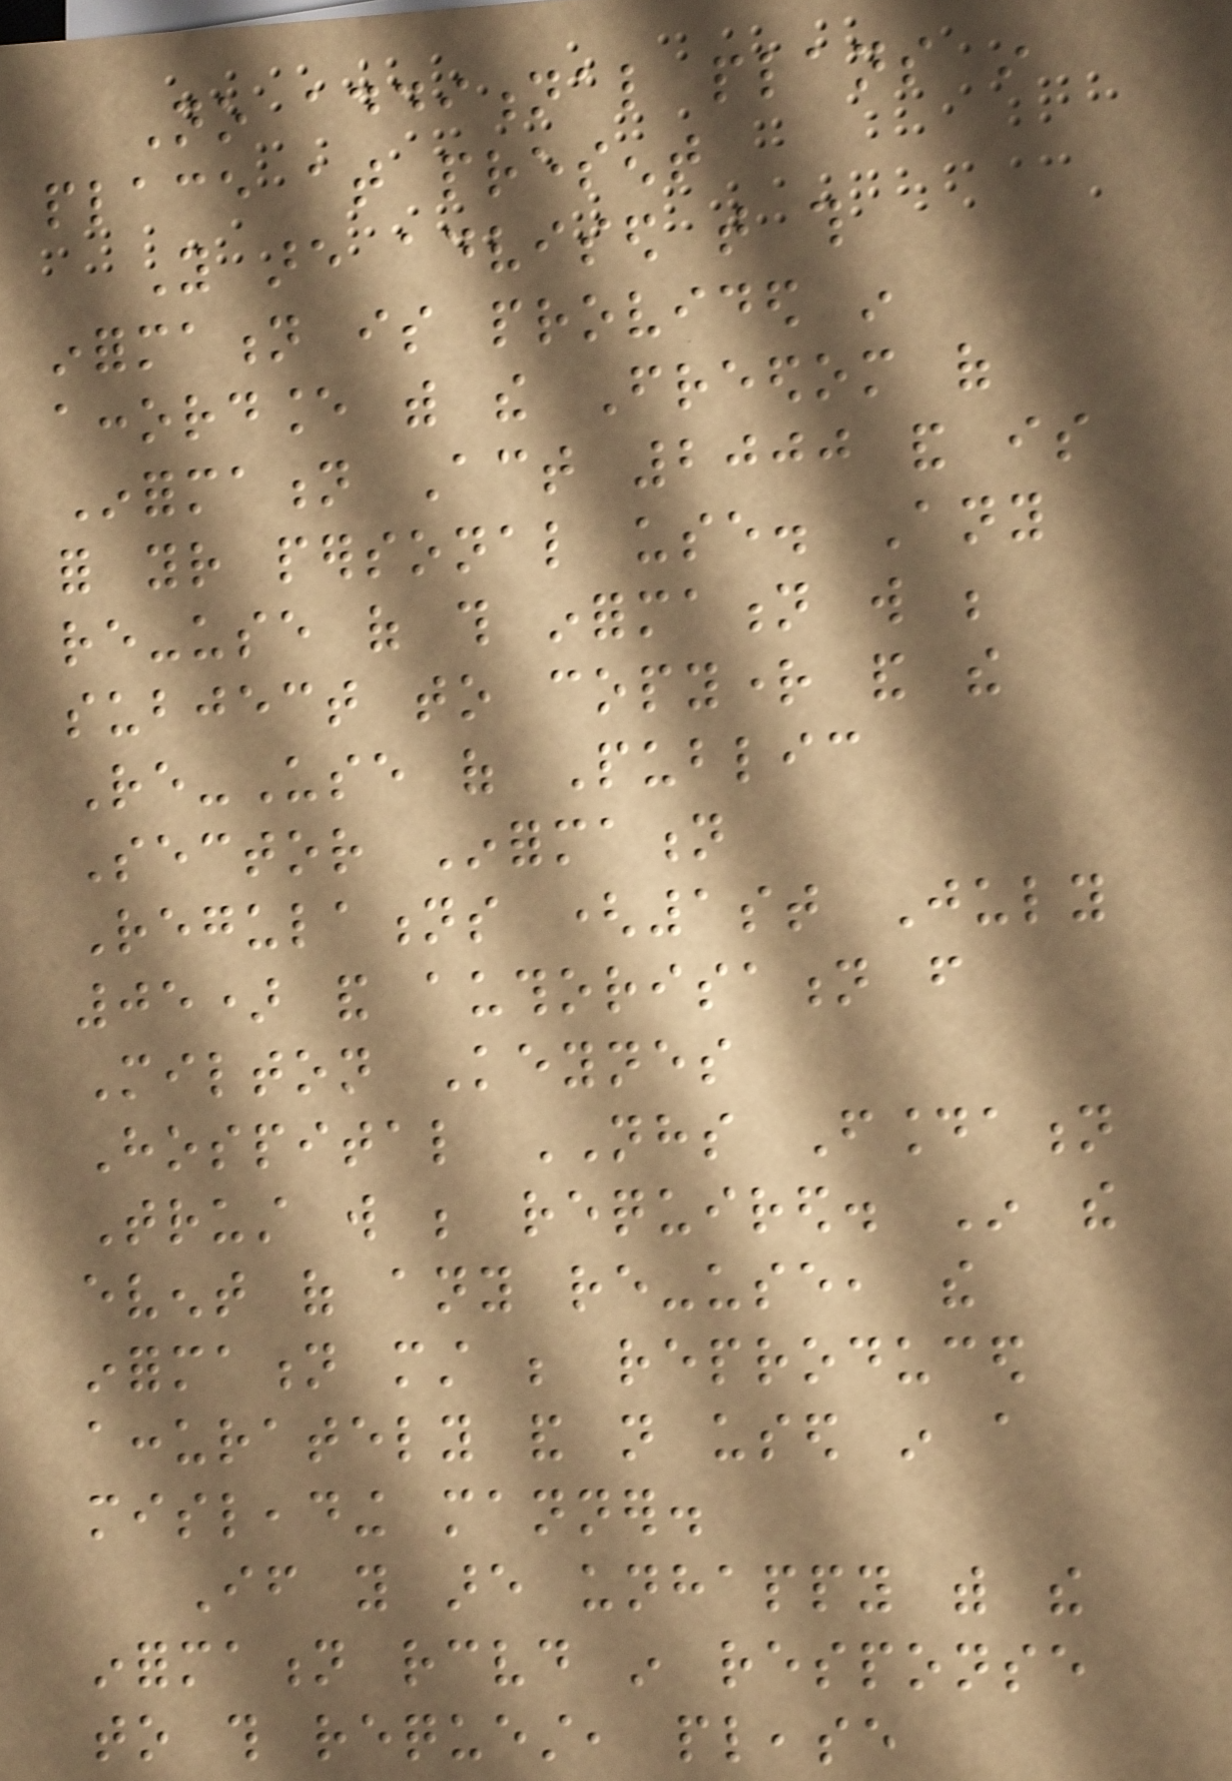No additional plans in
place at present
You are advised that this
information is provided in
accordance with the Freedom of
Information Act 2000 and is
for your personal use. Any
re-use of this information will be
subject to copyright and the
Re-Use of Public
Sector Information
Regulations (1st July
05) and authorisation from
Milton Keynes
Hospital NHS Foundation
Trust will be required. In the
event of any re-use, the
information must be reproduced
accurately and not used in a
misleading manner.
If you are unhappy with the
information received in response
to this request, please
